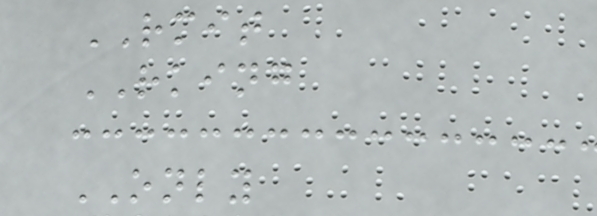RMIT
RKING
ONLY
